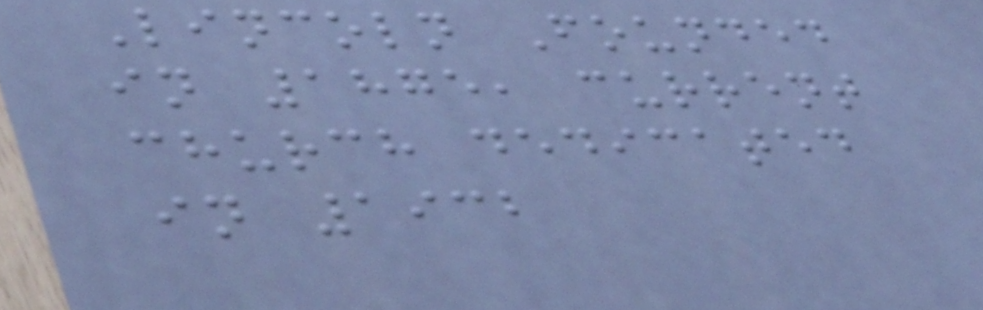Lincoln Founded
in 1875, current
church dedicated
in 1932
